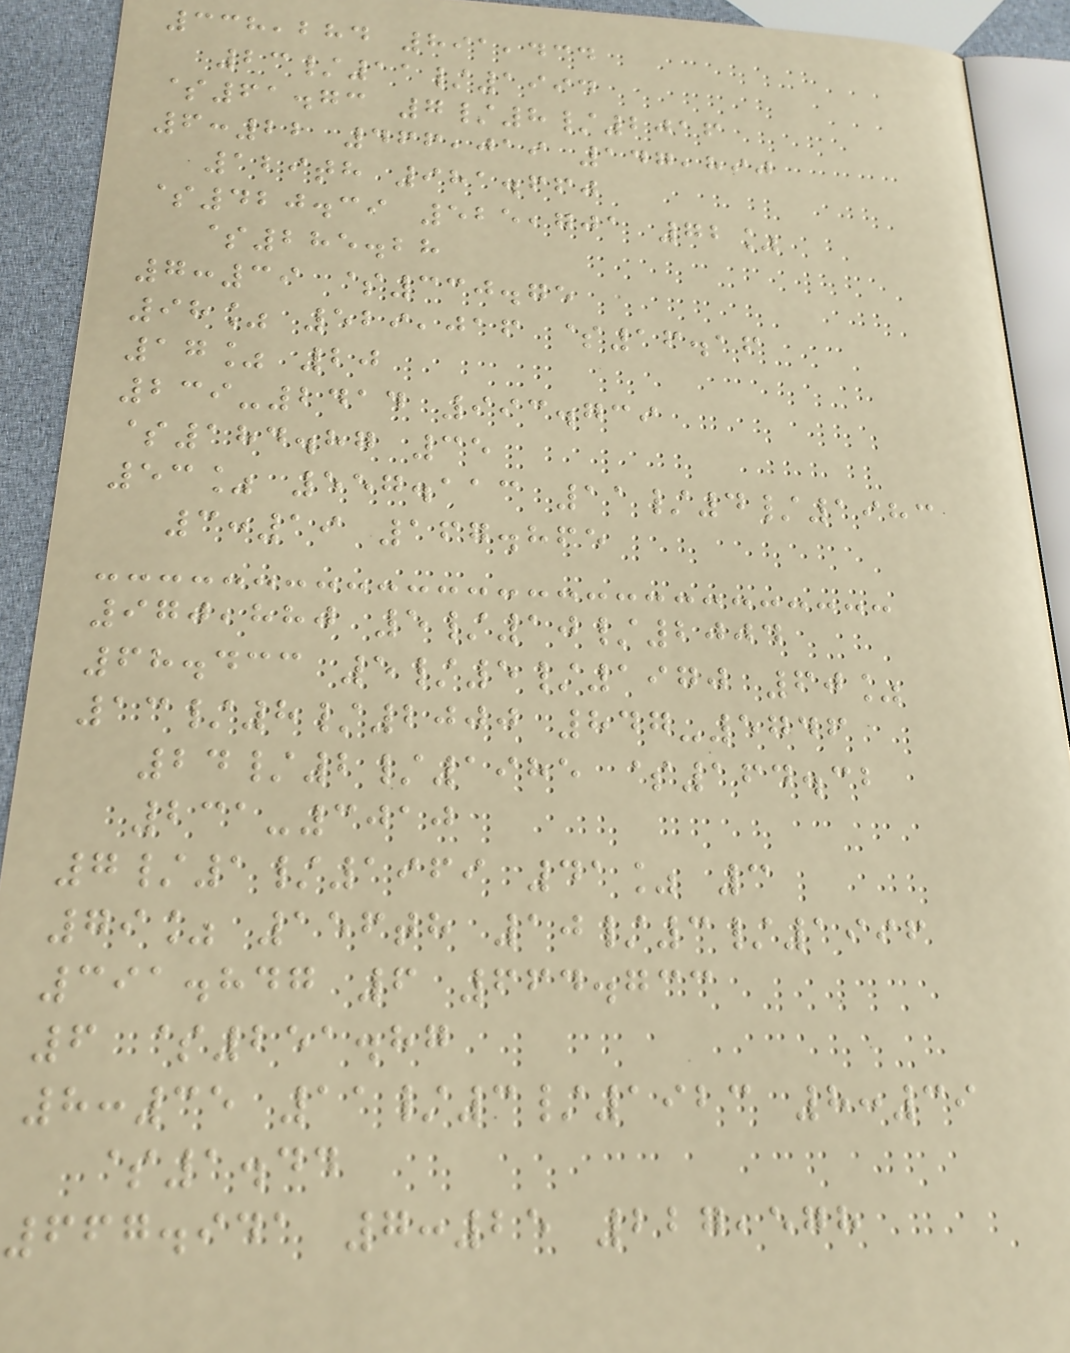338,284 891,434
23/11/1994
$61.73 7/8/2016
6:22 466,019 147,890
129th 981.660
$420.39 525,701 72%
$285.28
7:39 $330.75
98% 529,016 $16.16
17% 20
239-2414 993.739
$184.87 35
53% 557.113 11/4/1983
3:19 167.865
970,880 5/10/2004
68.433 5/5/1970 60%
13/8/2000 847-5746
24/2/1985 $164.32
231-3010
7/1/1969 41% 3
79% 156th 10/3/1996
391.847 6 664.733
6 $251.87
8:35 11/3/1923 8:39
$1.44
667.941 7:25 227,578
